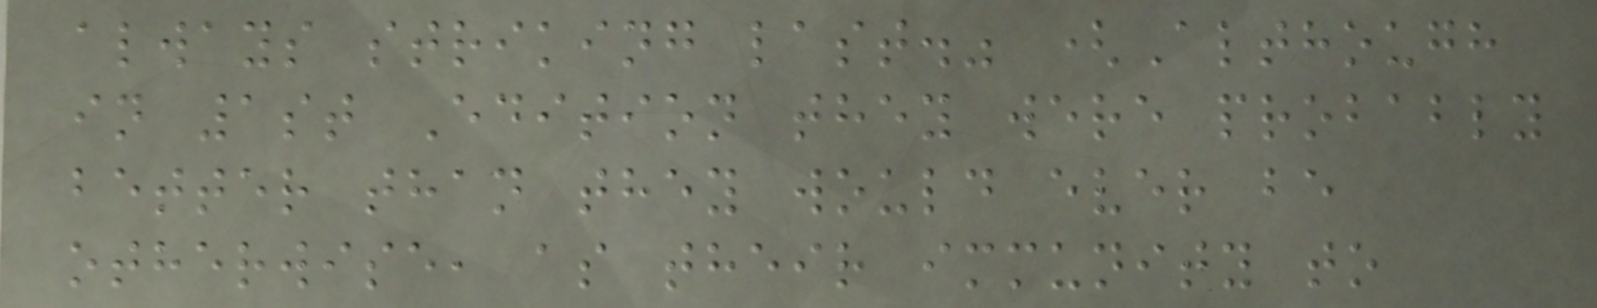always striking last." (Although
in 1st Edition they were probably
better than they would ever be
otherwise, as their immunity to
